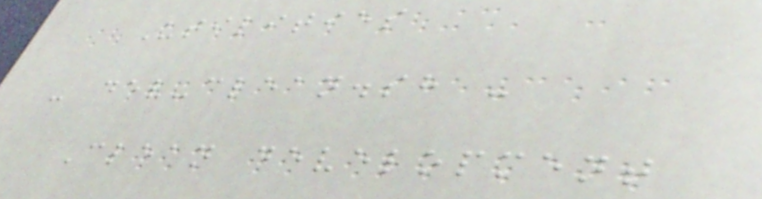Utilities
- dev-clean.sh -
Clean development
